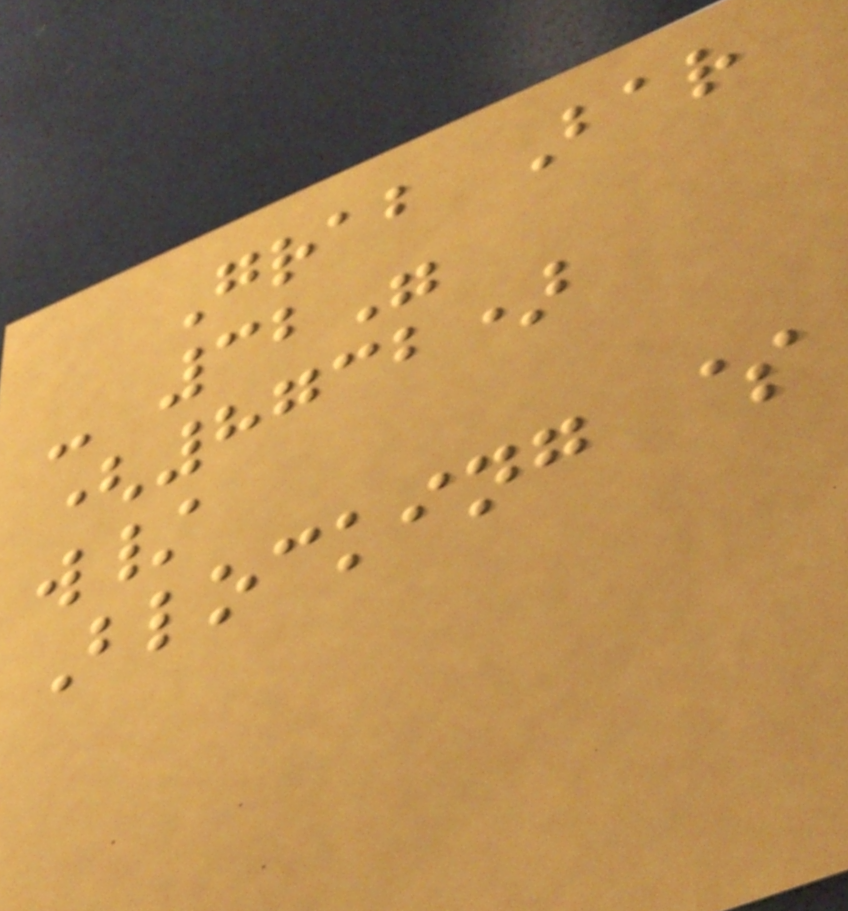Grab Bar
- 32"
(8732)
w/
Blocking $
